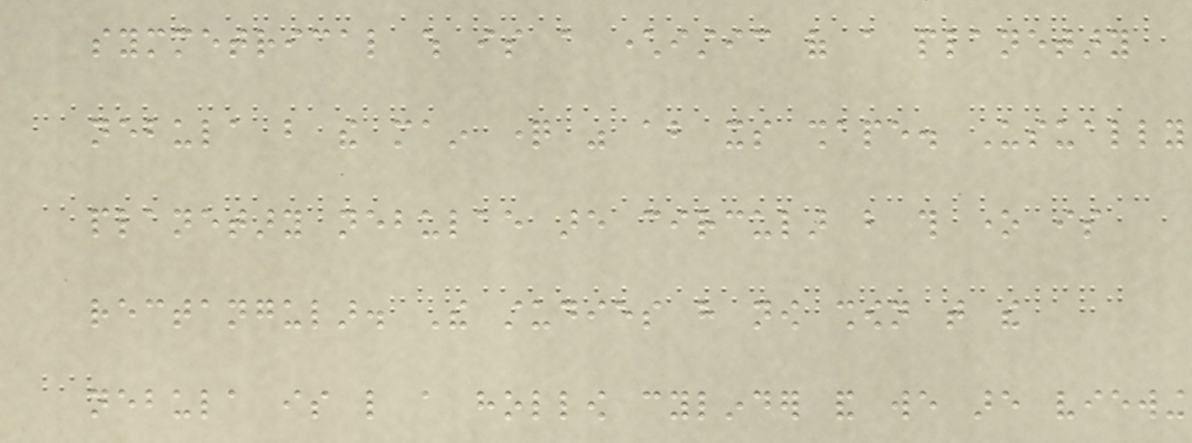symmetrical which is a characteristic of a planetary
nebula but the main question was about its shape. Usually
planetary nebulae are circular but this one is
rectangular. The studies have now shown that the
nebula is like a hollow cylinder and we are viewing
